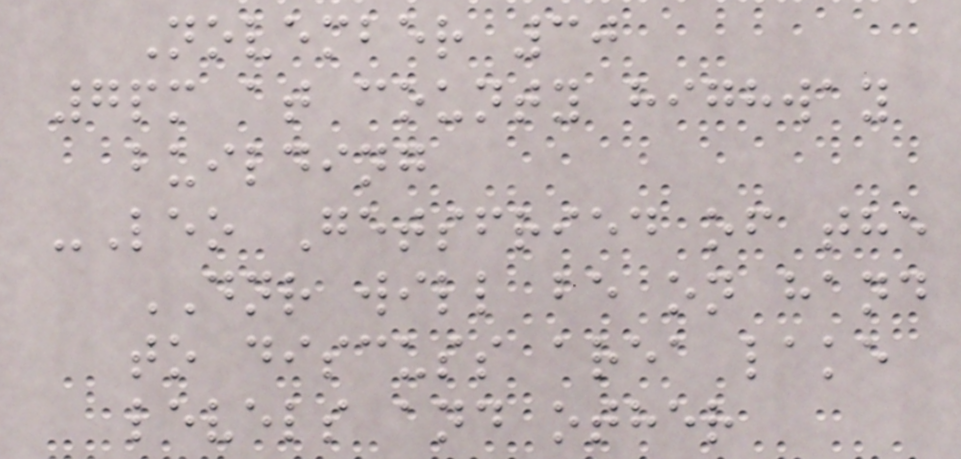November 30
7pm at county highway
building
-Leo Getsfried of the
DNR will be on hand
to discuss area lake
levels and other
